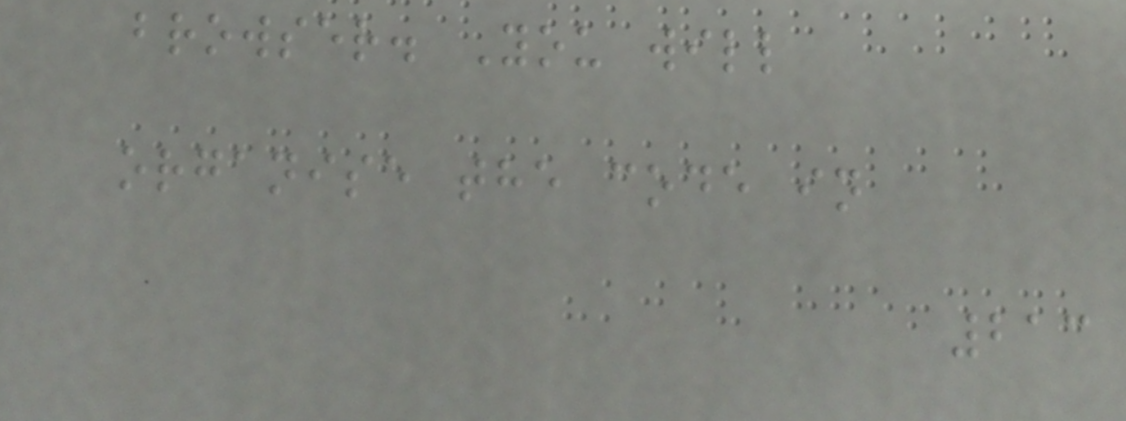browser. You will
organise the code in
213
